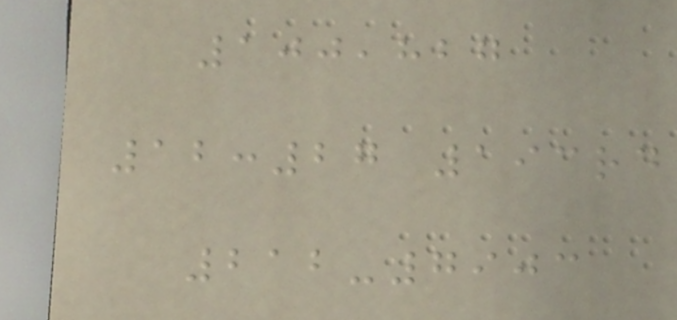100,827
12:27 193rd
212-7903
